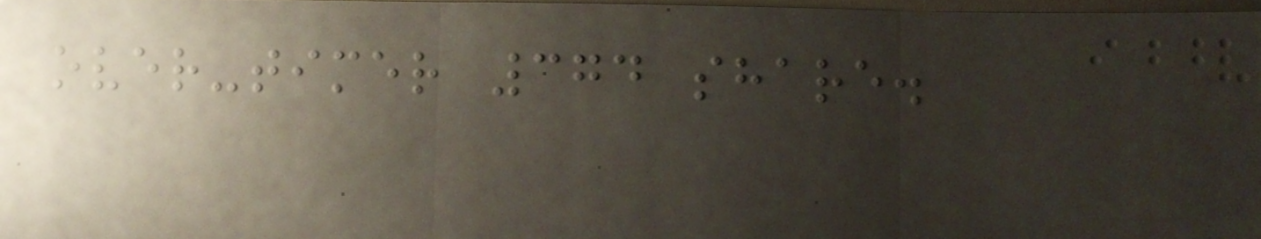over-timer 374 share.
